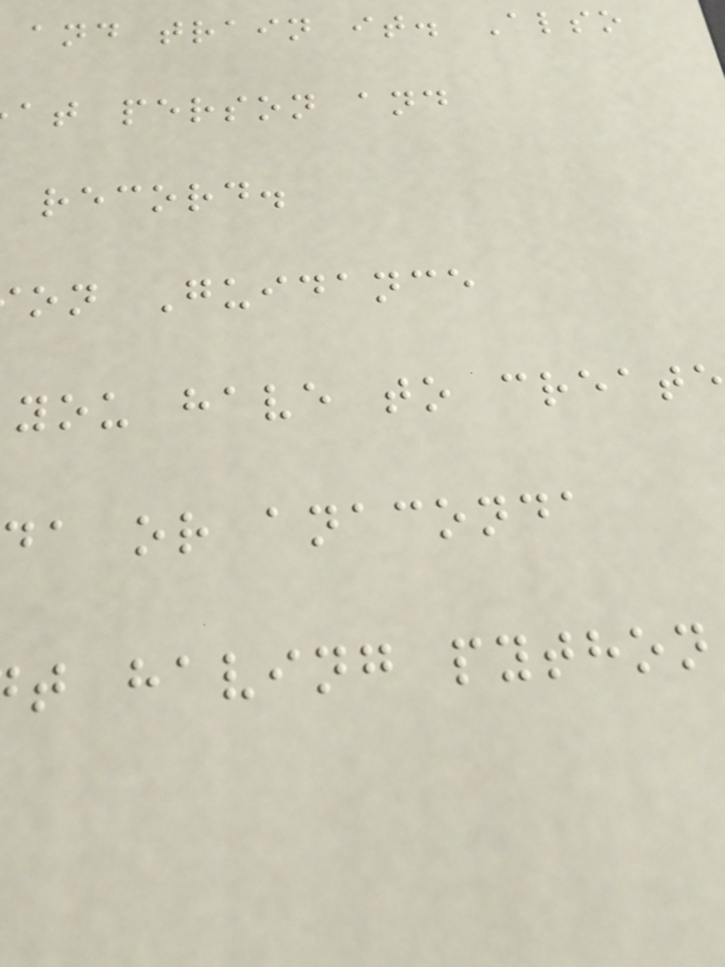and train it. Also
at person and
record.
on Guidance
you have to creat
da or anaconda
t having python
